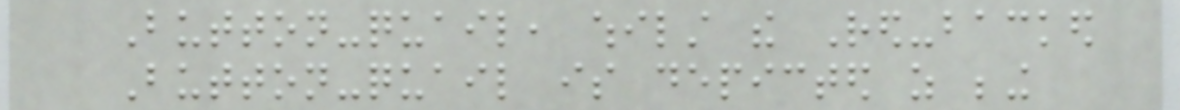Button-quail, whilst the Red-backed
Button-quail is depicted as being
